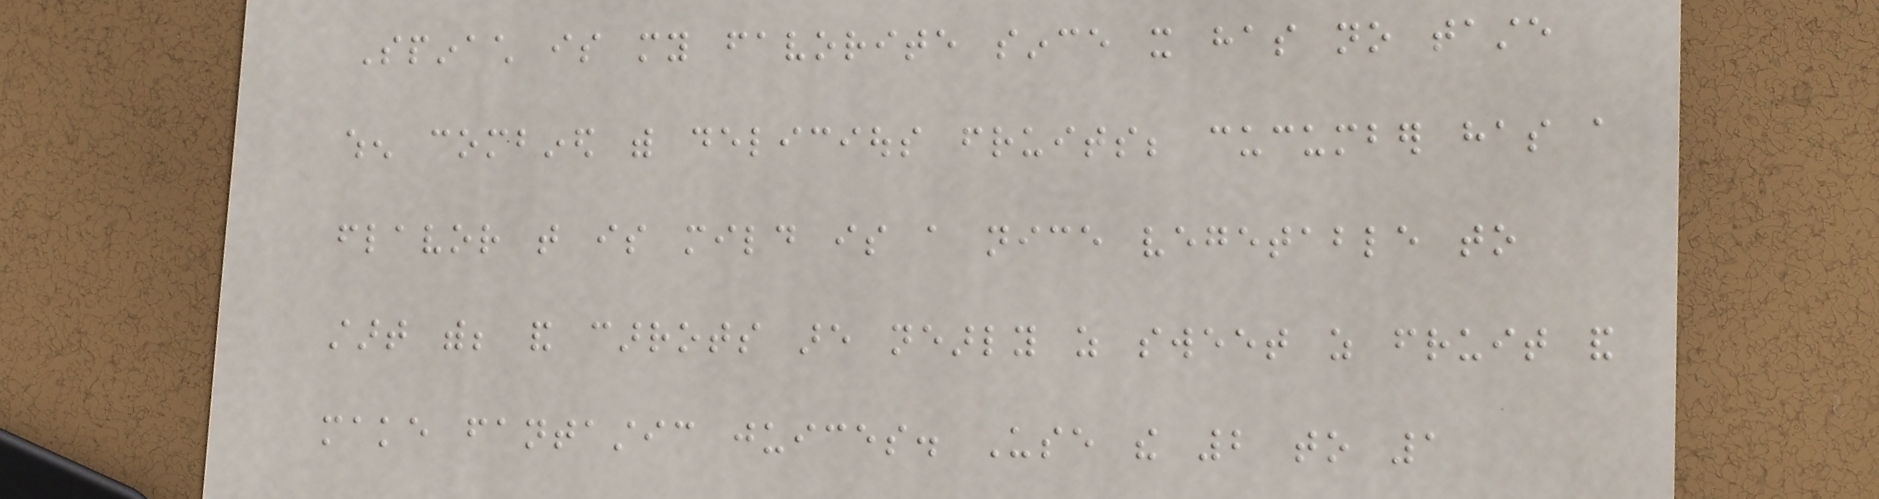Spinach is my favorite since it has no taste
when combined with delicious fruits; cucumber has a
flavor that is mild is a nice vegetable to
start with; and carrots are nearly as sweet as fruit and
make fantastic juices. Use the 2 to 1
